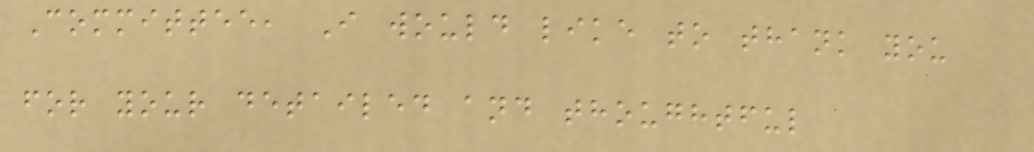Committee, I would like to thank you
for your detailed and thoughtful
